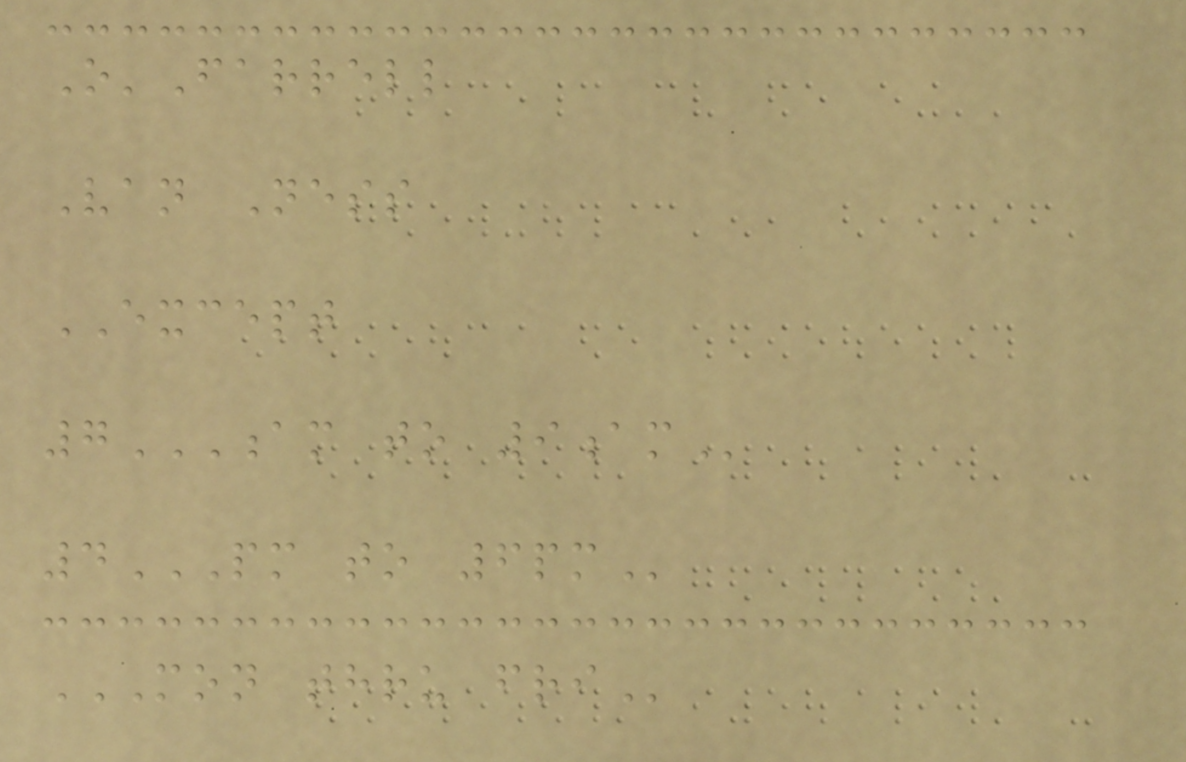O'Farrell
Van Ness
EXCEPT
7AM TO 9AM
4PM TO 6PM
MON THRU FRI
